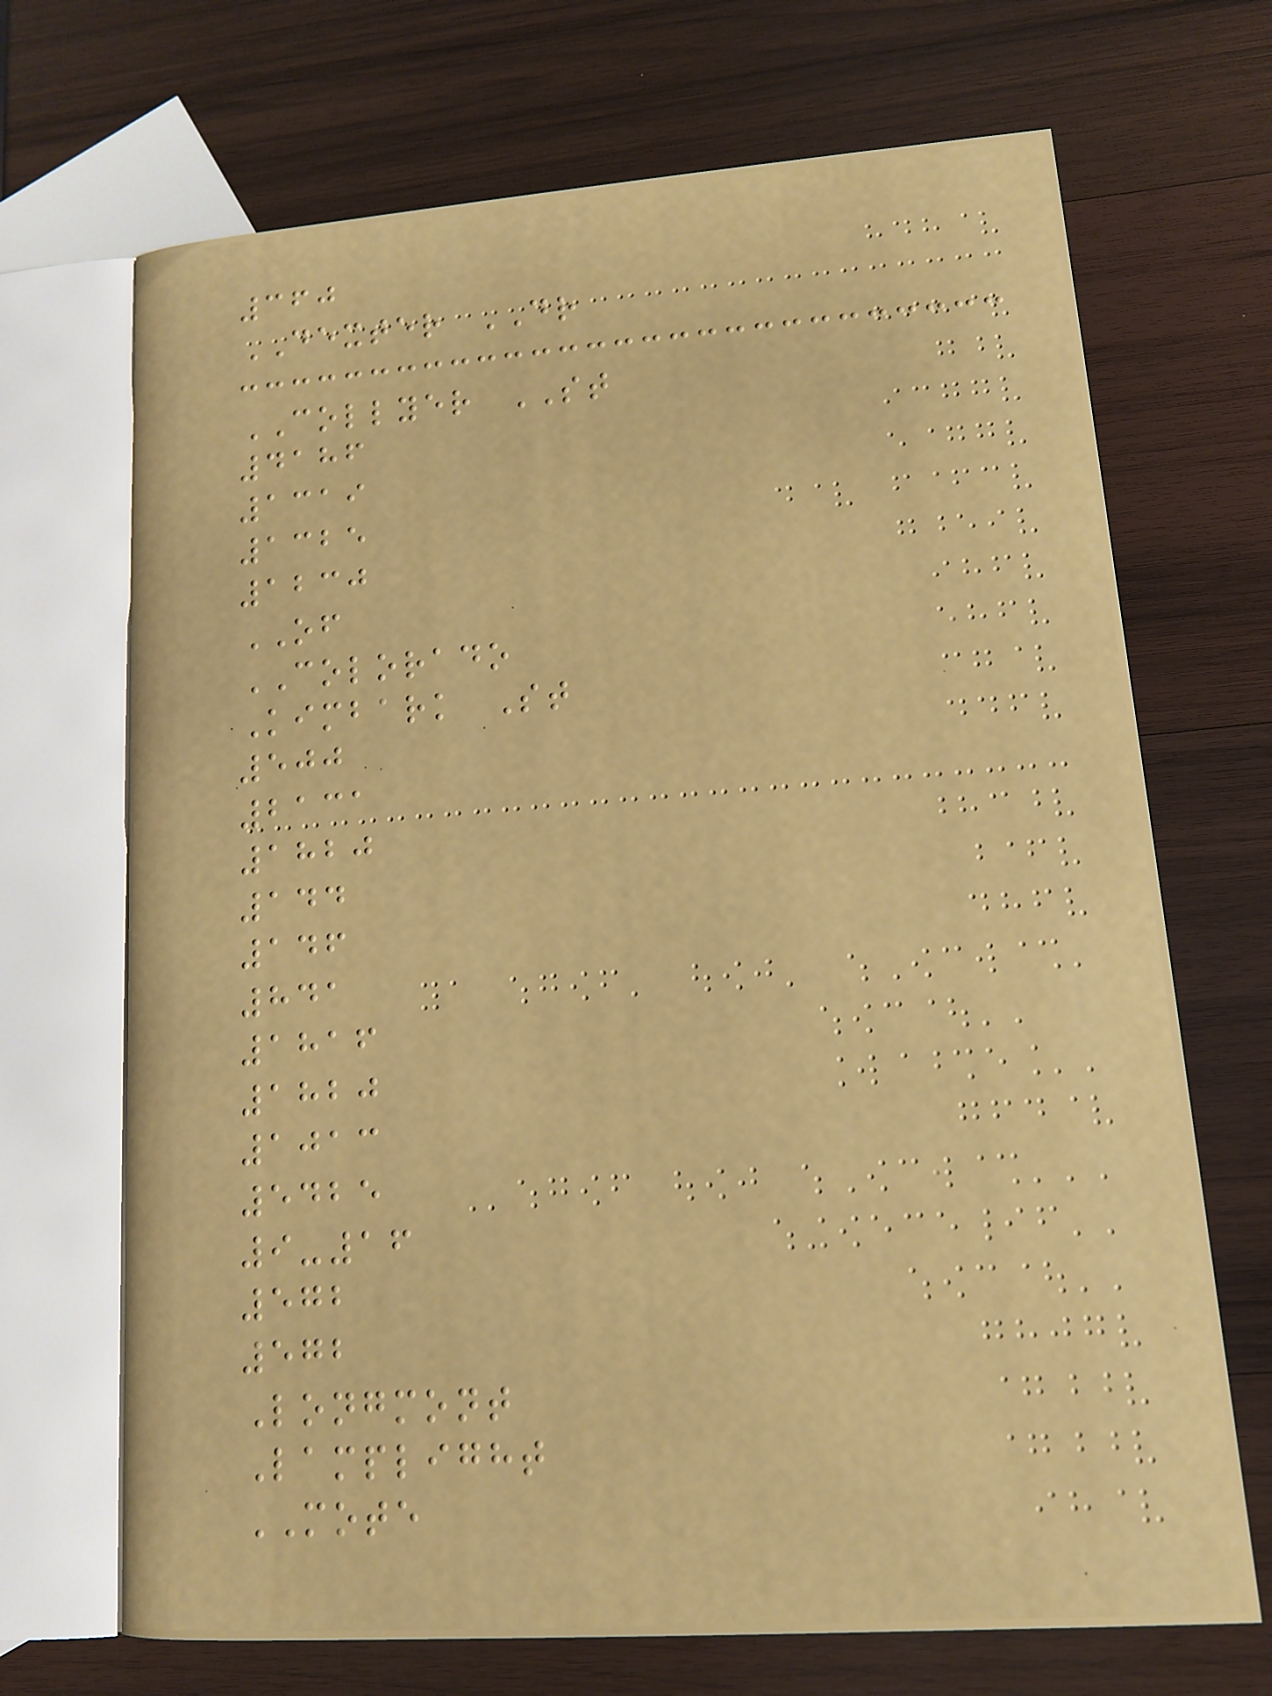360
DEXTER DR
COLLYER ST
4186
1319
1325
1230
OF
COLORADO
Kimbark St
500
2131
1820
144
146
841
1816
1820
1013
5425
9-16
572
572
Longmont
Lamplight
MOTE
